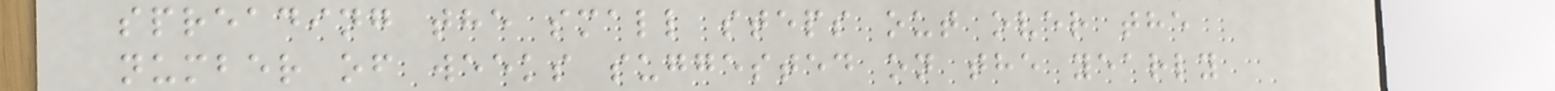spreading the small steps out over the
number of weeks suggested on the yearly
